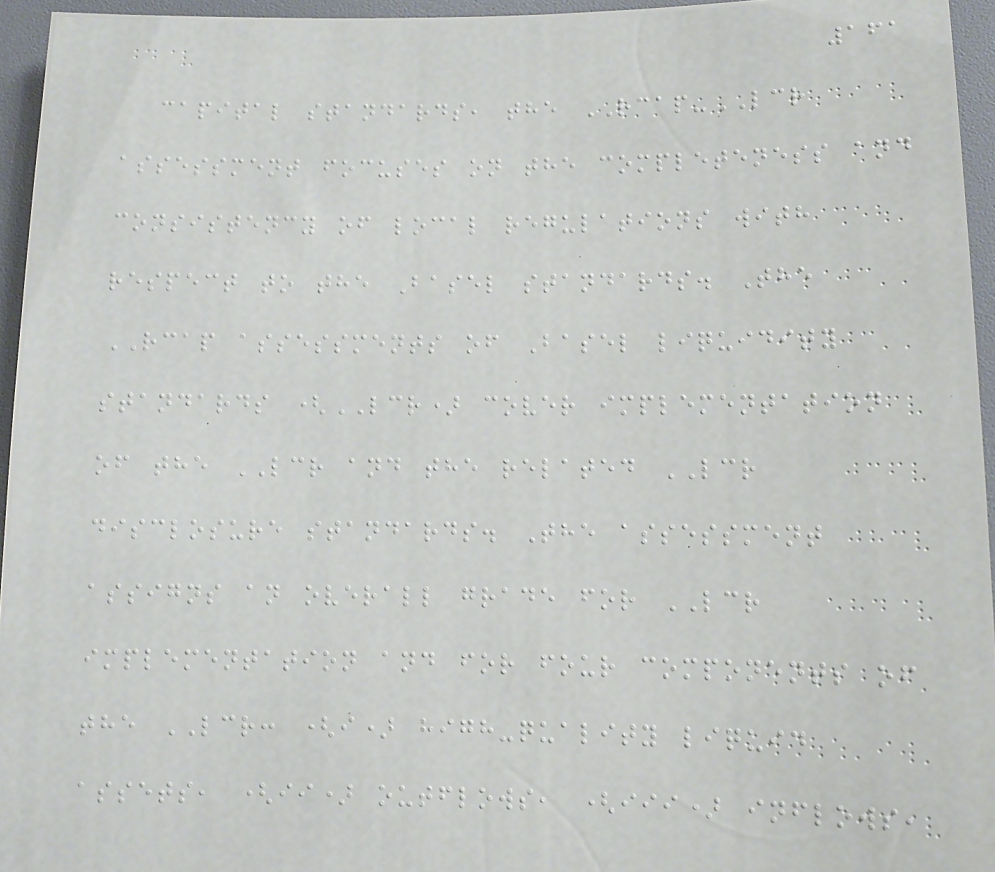161
capital standards, the RCAP-LCR
assessment focuses on the completeness and
consistency of local regulations with
respect to the Basel standards. The
RCAP assessments of Basel liquidity
standards (LCR) cover implementation
of the LCR and the related LCR
disclosure standards. The assessment
assigns an overall grade for LCR
implementation and for four components of
the LCR: (i) high-quality liquid
assets, (ii) outflows, (iii) inflows,
